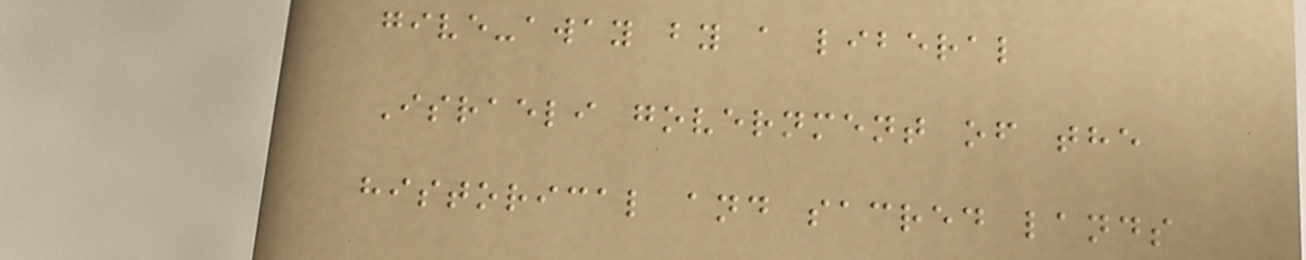give-away by a liberal
Israeli government of the
historical and sacred lands
